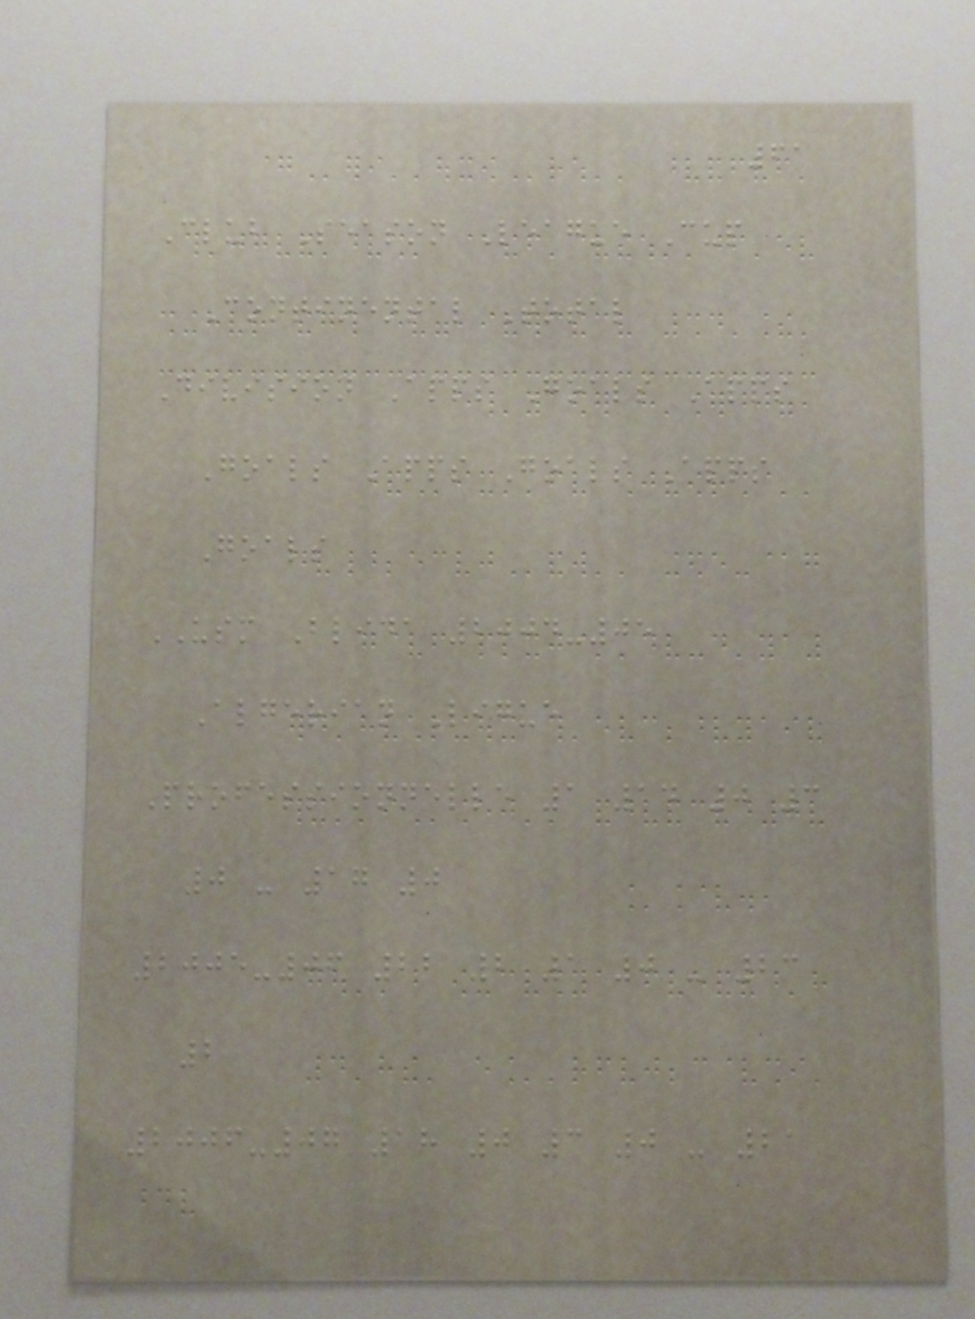61
Club Season League Cup
Continental Total
Division Apps Goals Apps
Goals Apps Goals Apps
Goals
USM Blida 2004-05
Algerian Ligue
Professionnelle 1 14 0 3
0 - 17 0
2005-06 22 2 1 0 - 23
2
2006-07 18 0 3 0 - 21
